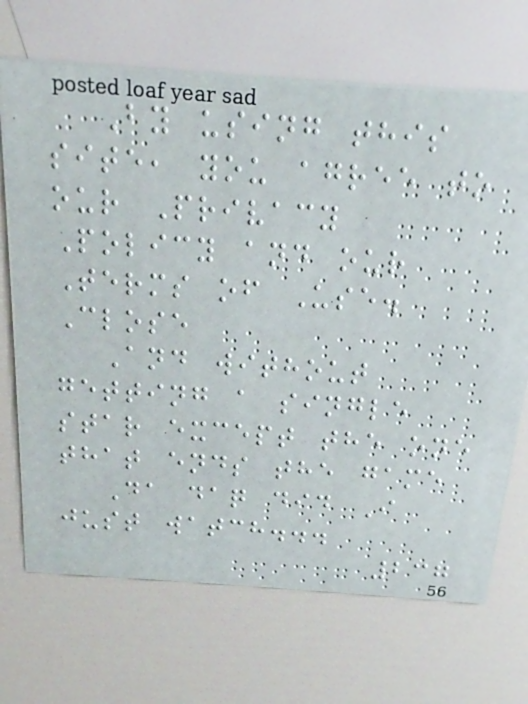By using this
site, you agree to
our Privacy
Policy and our
Terms of Use.
Close
And without
getting a single
star except the one
that ends the game
Da daq did I
just watch...
237
